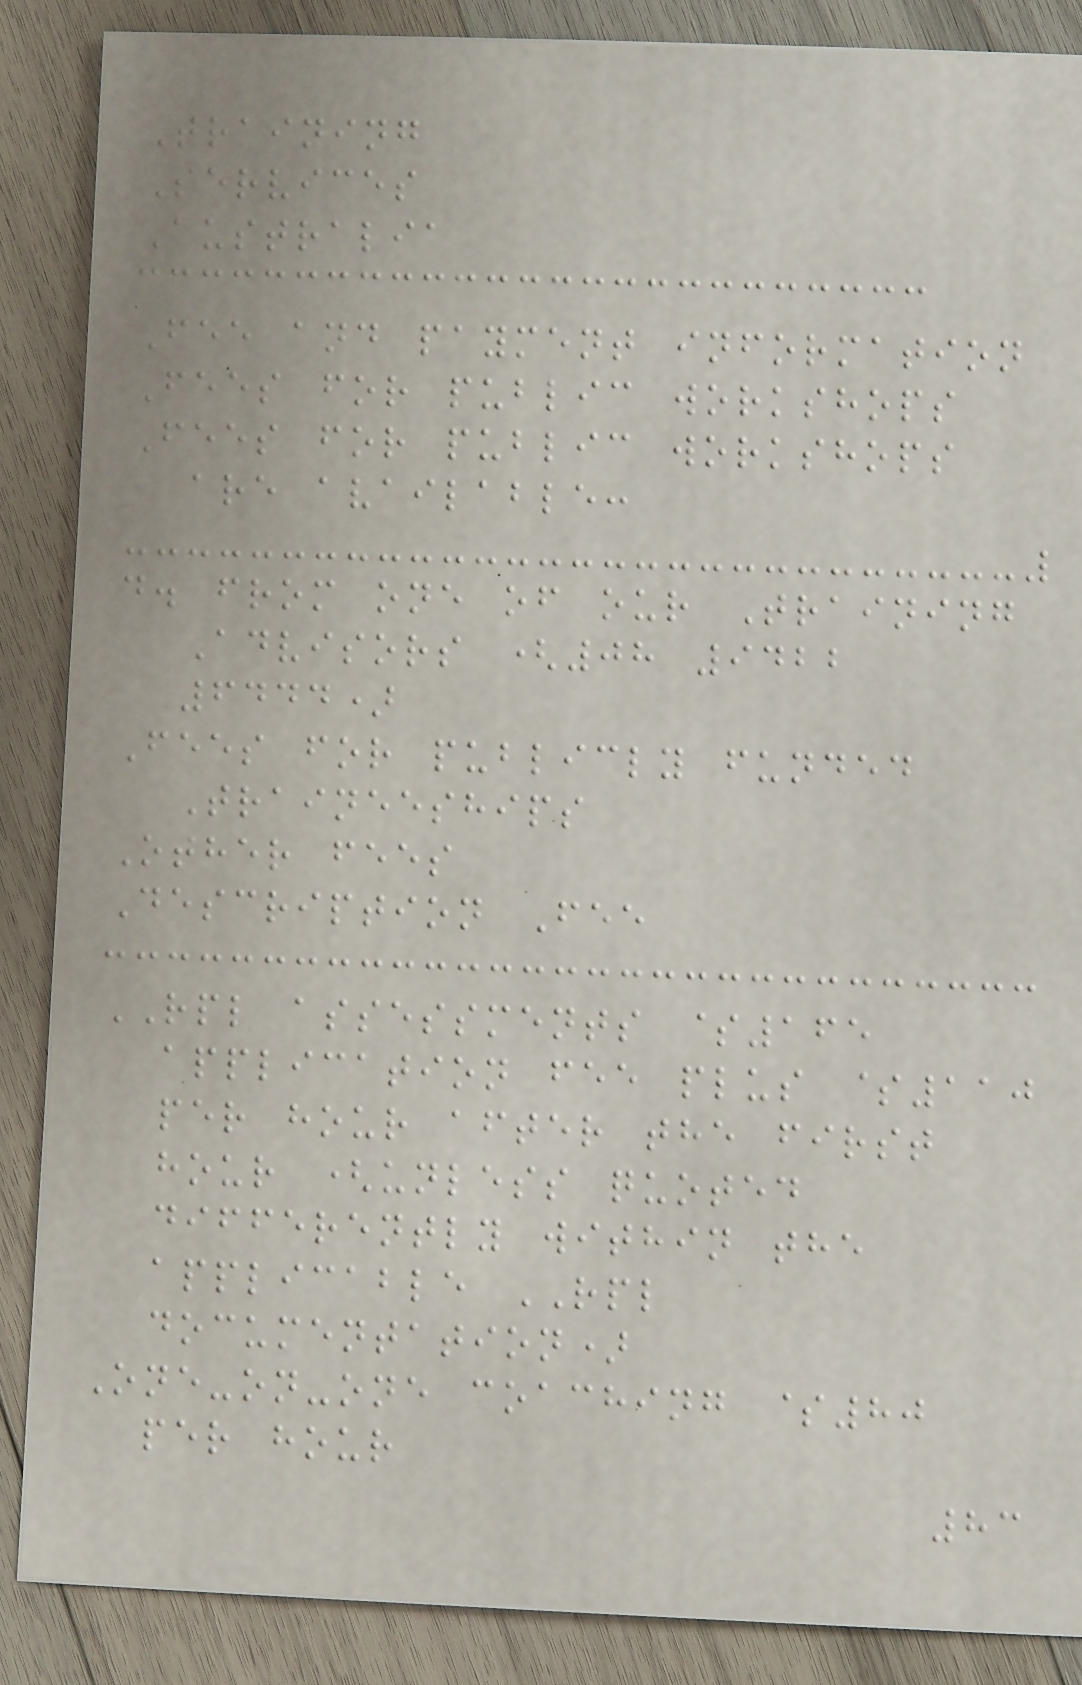Training
Services
Australia
Fee and payment information
Fees for public workshops
Fees for public workshops
are available:
d. from one of our Training
Advisors (08 9422
6444)
Fees for publicly funded
Traineeships
Other fees
Description Fee
RPL assessments $165
application fee plus $110
per hour after the first
hour (unless quoted
differently within the
applicable RPL
documentation)
One-on-one coaching $80
per hour
83
